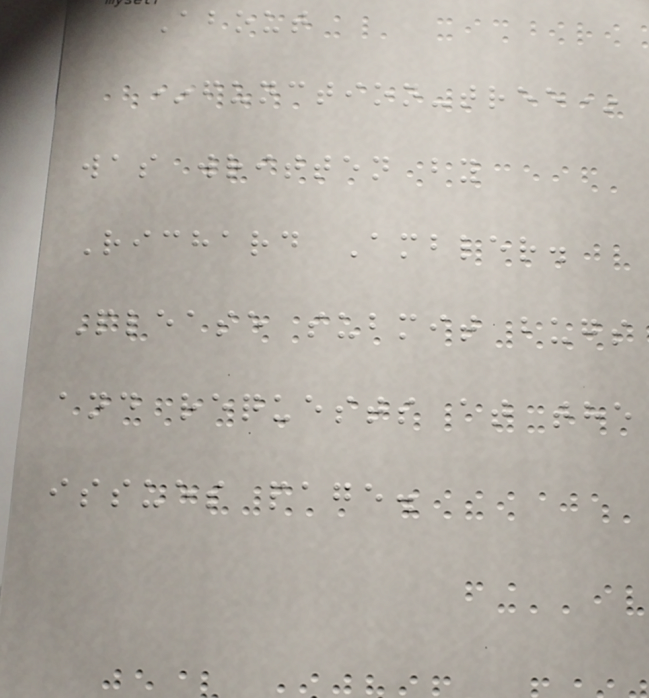About
*function-tree*
was written by
Richard Ambler.
Please submit bugs
and requests at the
issues page.
